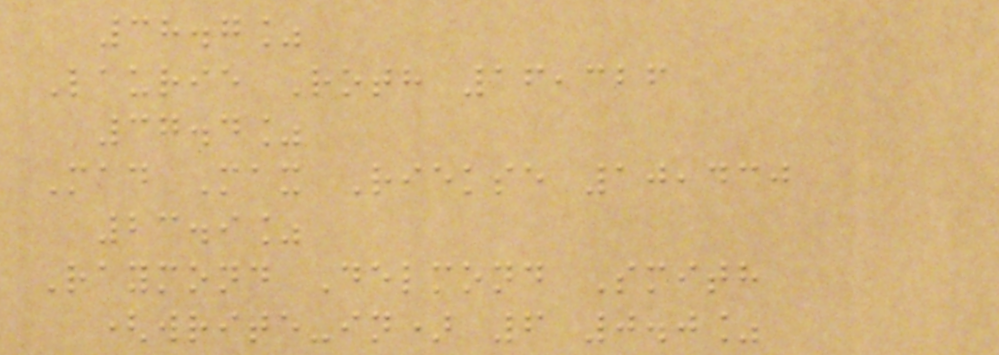38.7%
Laurie Roth 16,326
37.4%
Mad Max Riekse 10,430
23.9%
Raymond Delmond Smith
(write-in) 6 0.0%
